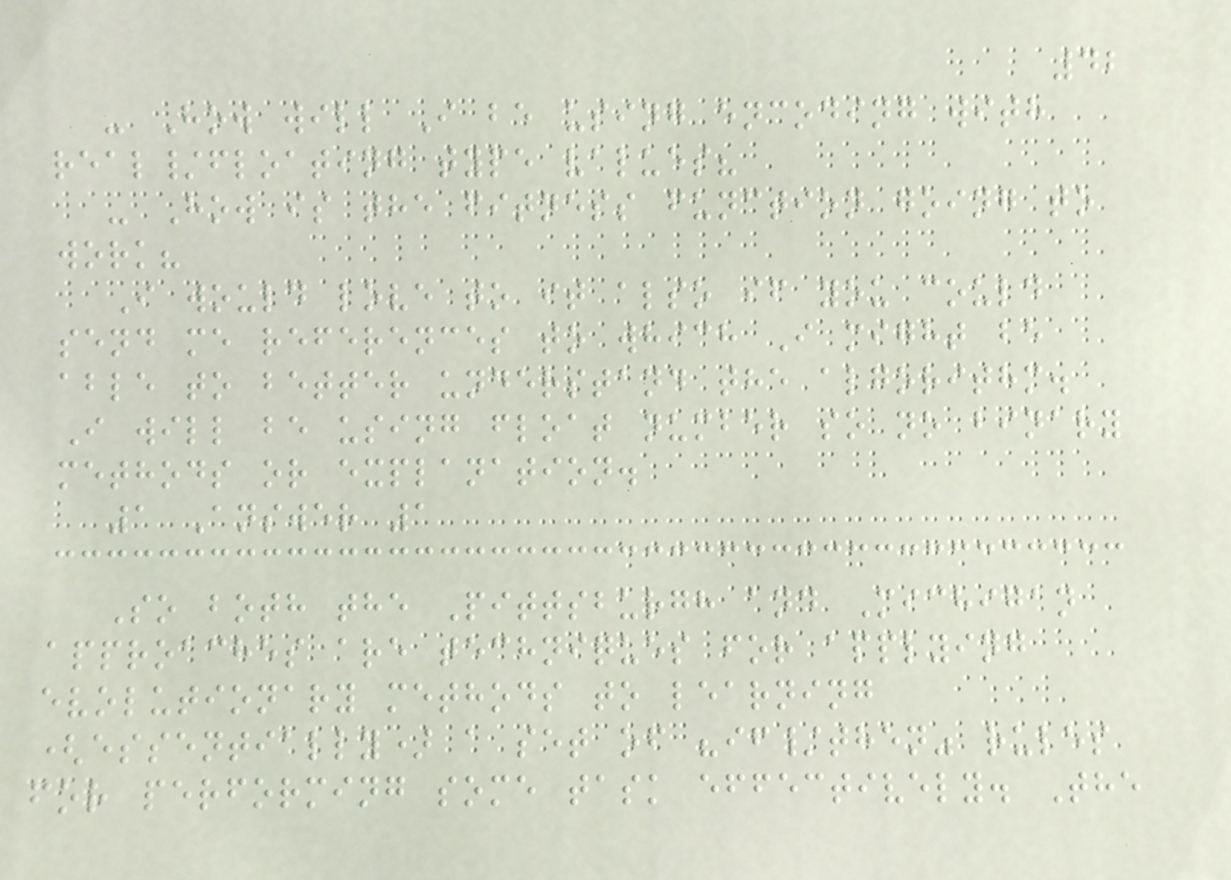42
- How will I be using encoding with
real/floating type values?
- How is the fitness function going to
work?
I would love to it also if you could
send me references to which I might be
able to better understand the algorithm.
I will be using float number so no binary
methods or explanation.
1 Answer 1
So both the Pittsburgh and Michigan
approaches are techniques for applying
evolutionary methods to learning
(essentially) a set of "if/then" rules
for performing some task effectively. The
